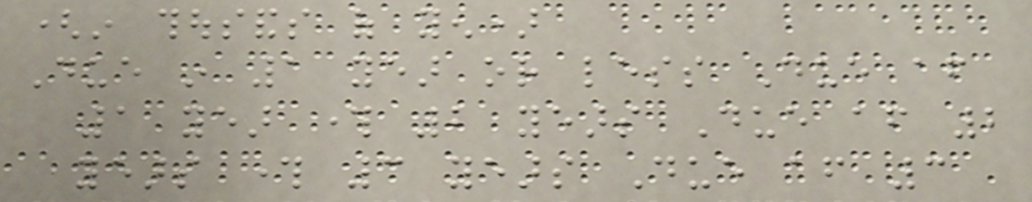(in thousands of yen)
Due in 1 year or less Due after
1 year through 2 years Due after 2
years through 3 years Due after 3
